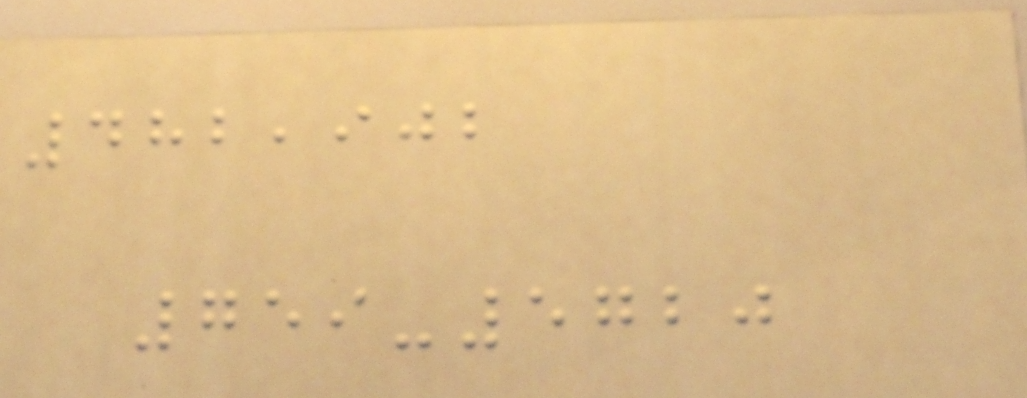482,902
759-5720
